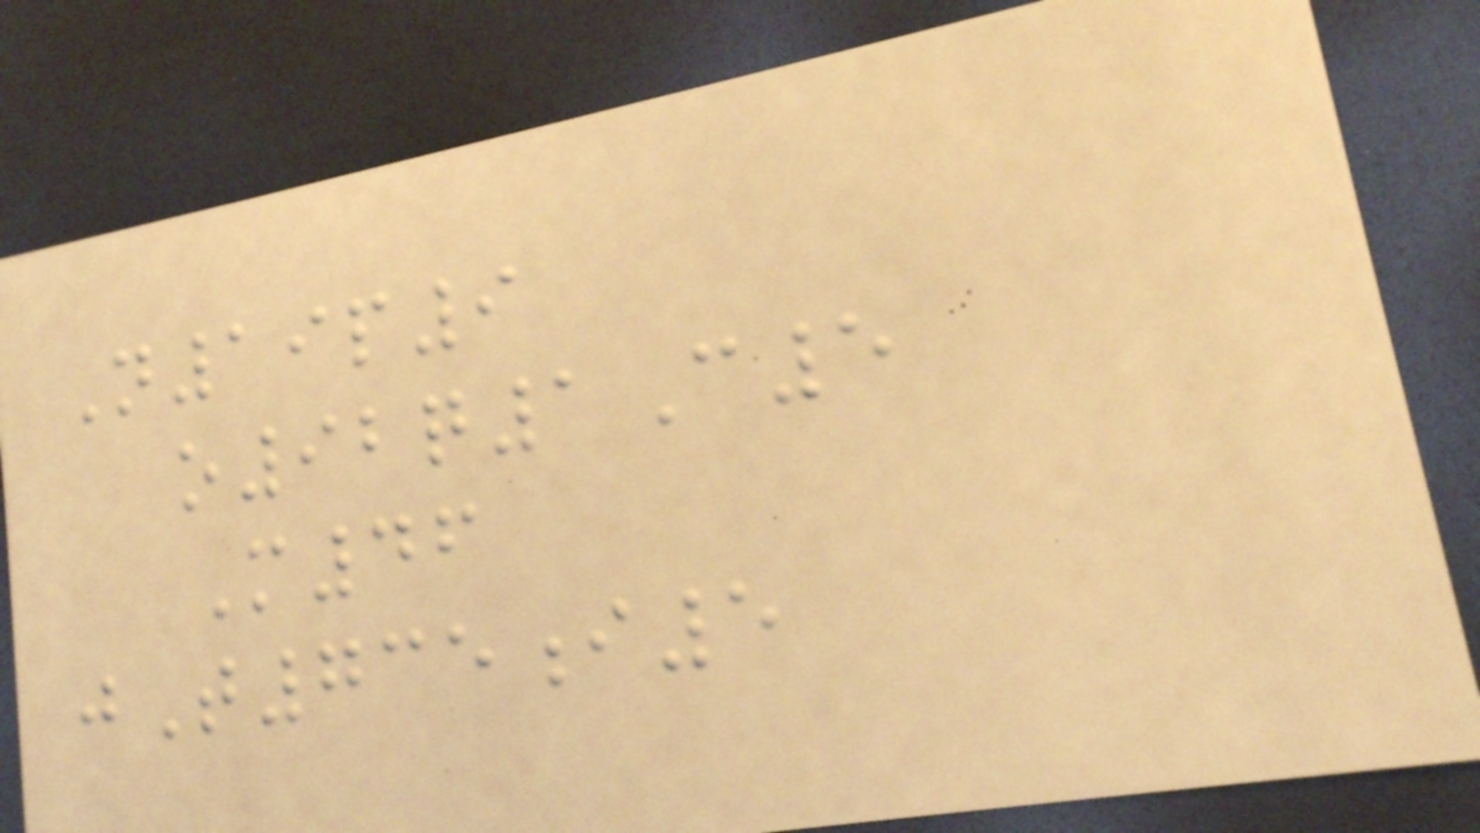N19p9
o92q1C5
M46
jT735i5
